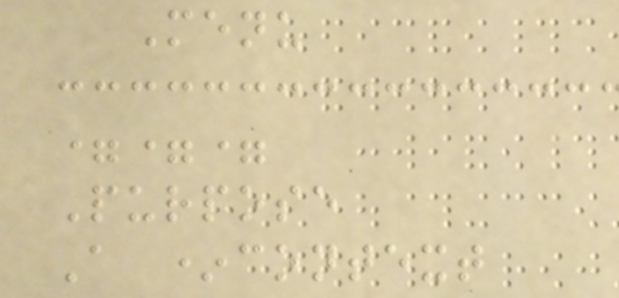Menu
===
Purpose
A *context
